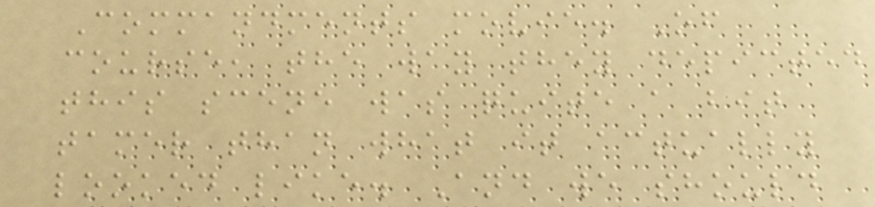Commandments movie. Of
course, the way they depicted
this scene was quite a bit
tamer than what it actually
looked like. And we should
